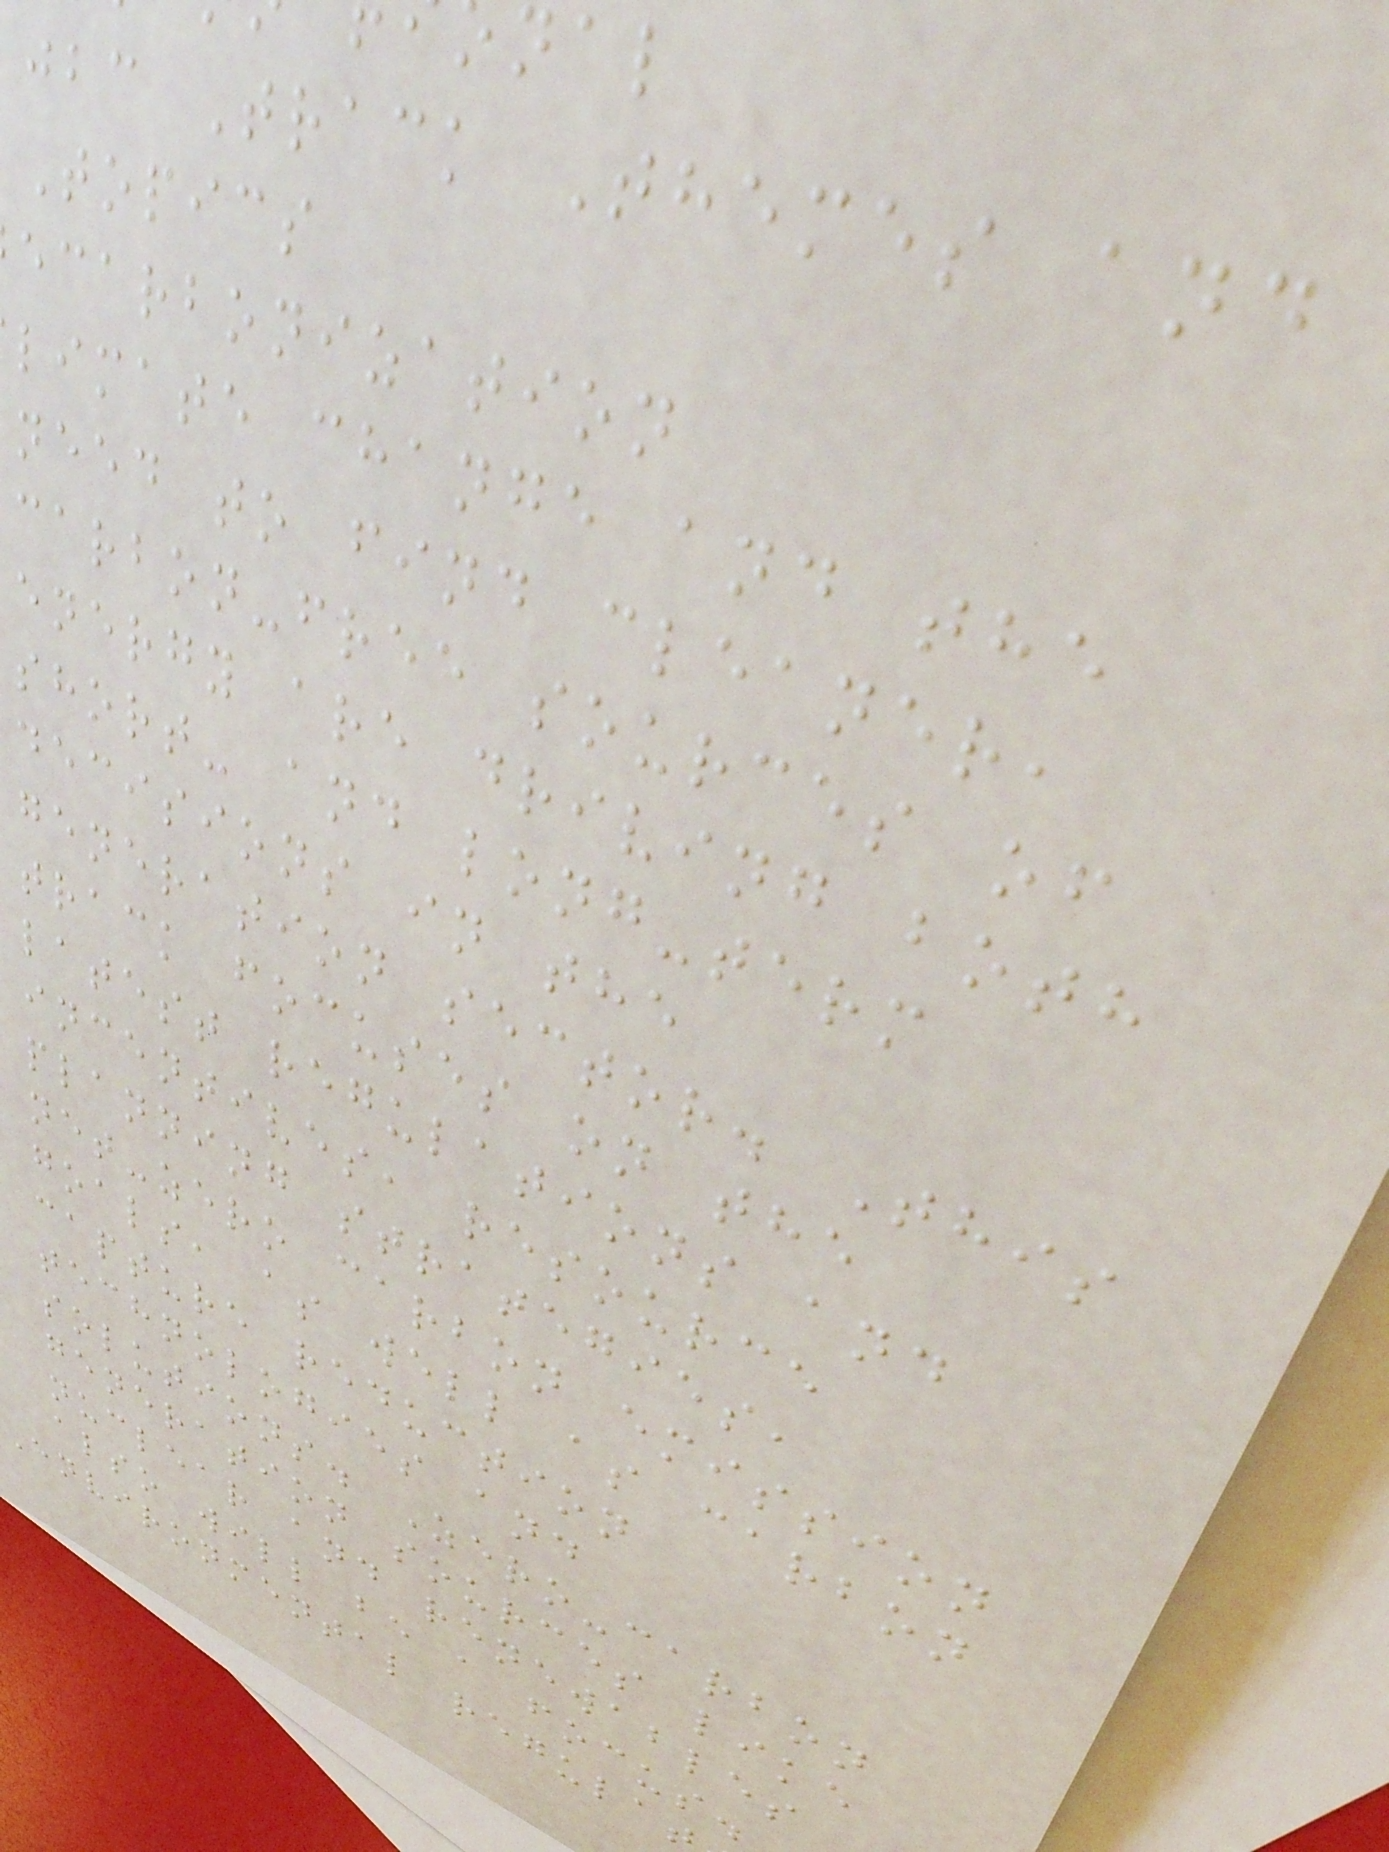jbc Track Themes and
Topics
ecarbonization
limate change and the
need to find cleaner,
carbon-free sources of
energy are driving both
short- and long-term
decisions in the
generation sector. This
track focuses on the
latest regulations and
incentives, resource
planning strategies,
net-zero carbon emission
goals, as well as carbon
capture reduction
technologies and
solutions. Zero-carbon
generation sources like
nuclear and renewables
also will be a focus.
Environmental regula
